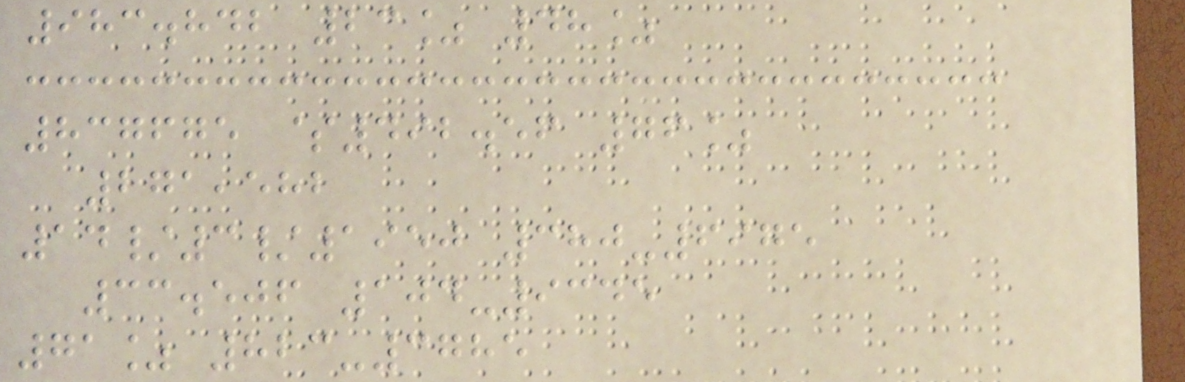983.842 23% 48%
837675 $492.56 76%
271,582
14/3/1950 380-6975
33.506 104-9345
71% 823-3785
